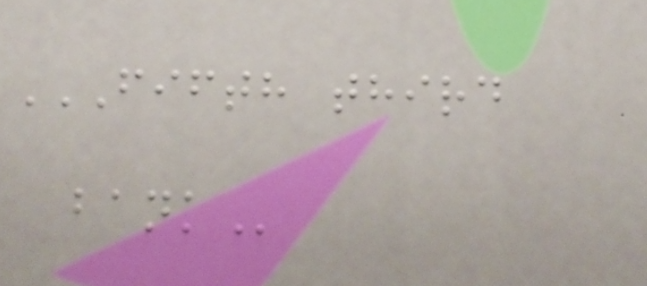FIFTH THIRD
BANK
